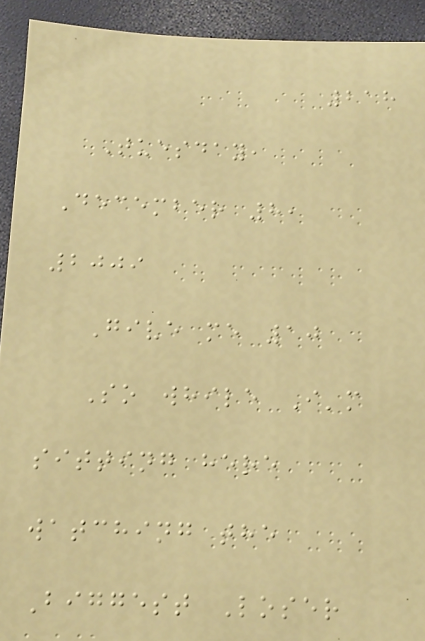218
Tuesday,
December 8,
2009
Give me 10
So while I'm
sitting here
watching the
Biggest Loser
